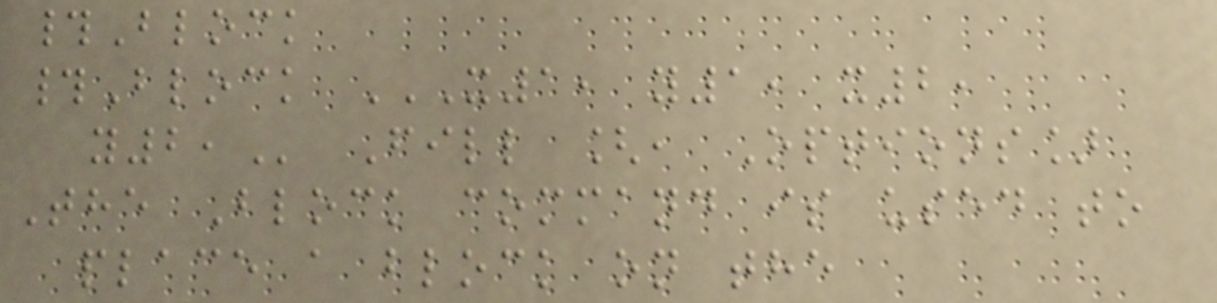#Block
#Block X1, Y1, X2,
Y2, Fill [, Options]
The Block command is used to
place a block on the
